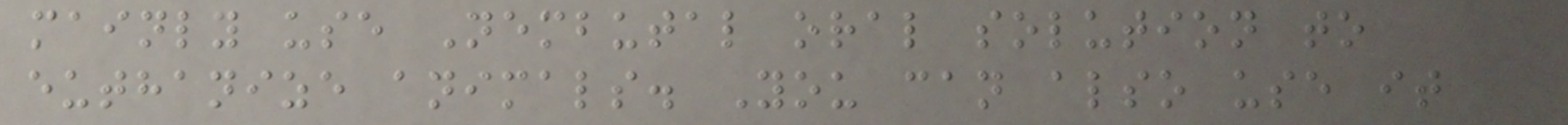mainly use Nembutal oral solution to
euthanize animals. You can also use it
